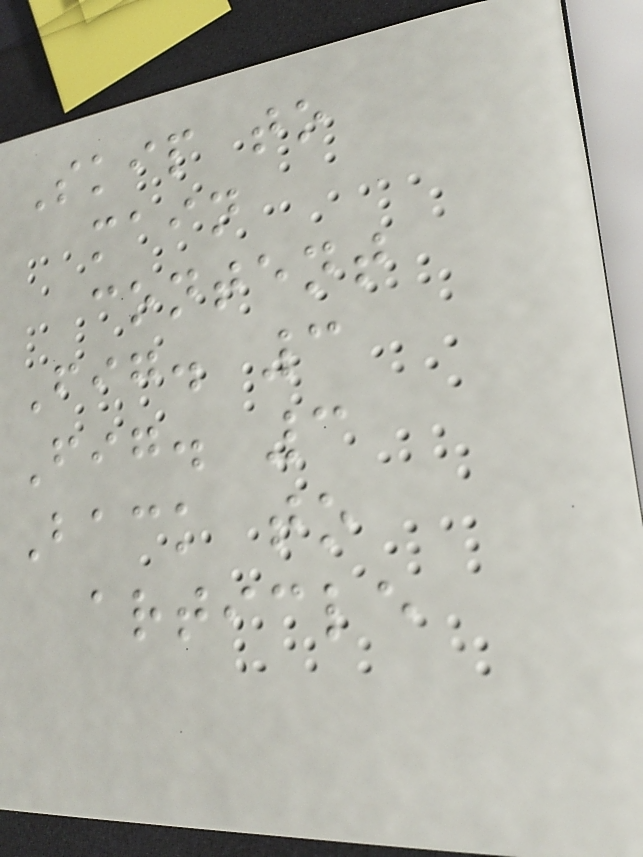Skip to
main
content
Fig. 3
Fig. 3
Back to
article
